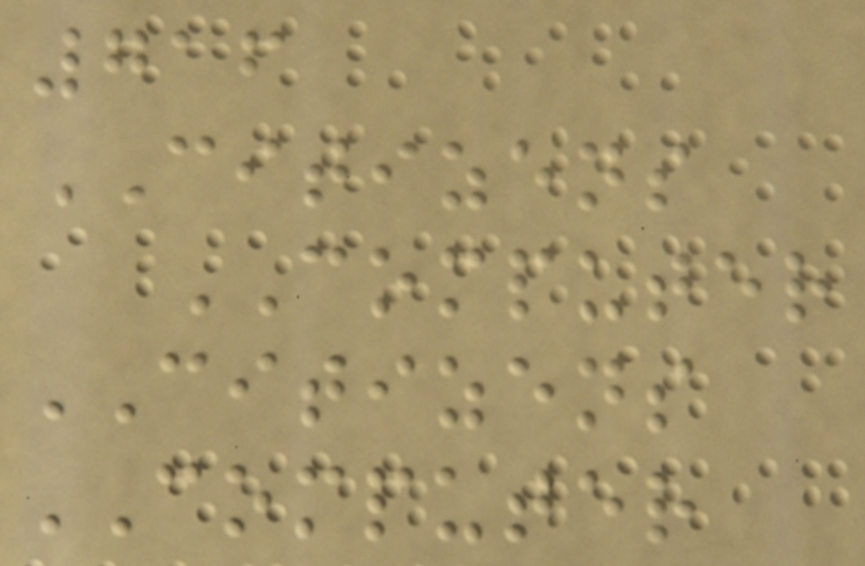716
CITIZENS
COMPUTER
CITIZENS
COMPUTER
